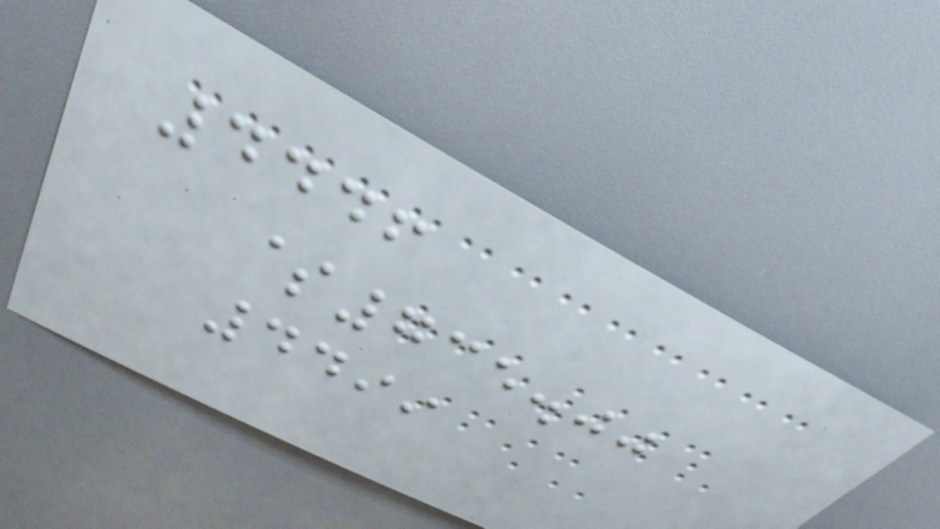4446
$735.00
4499
